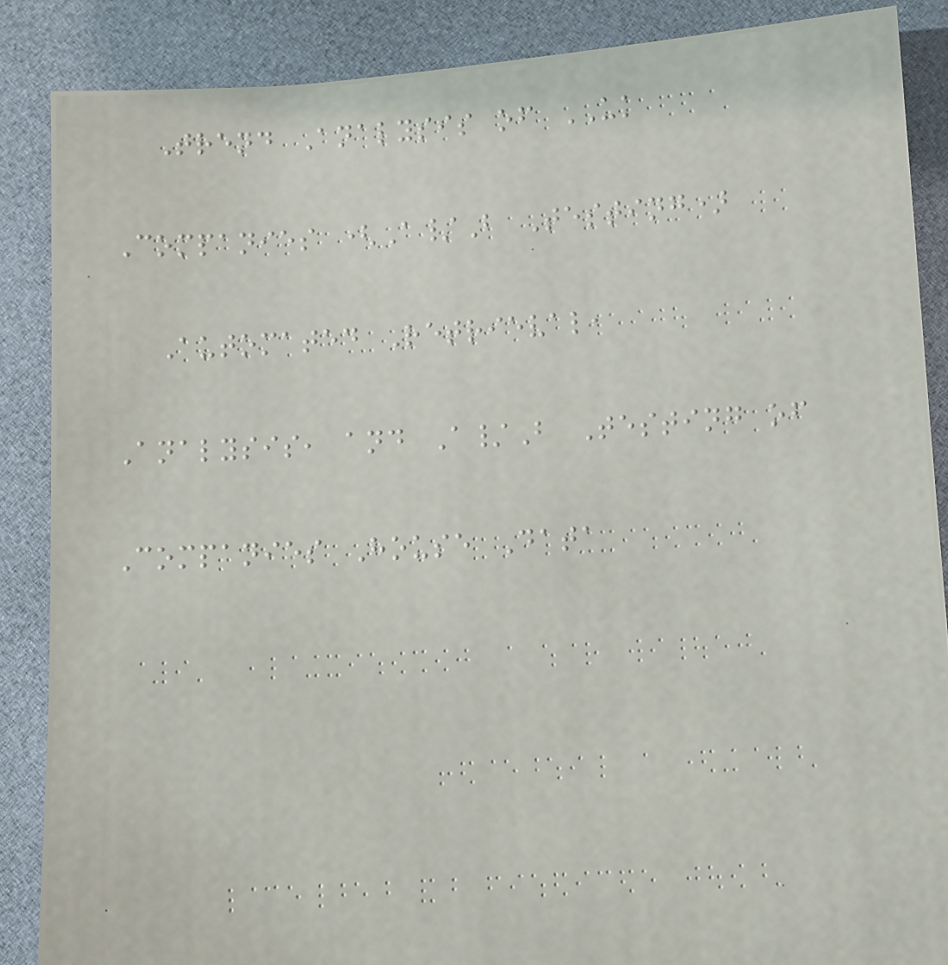Trend Analysis of UK
Companies (A/B Testing)
Automated Retrieval,
Analysis, and A/B Testing of
Companies House Data
